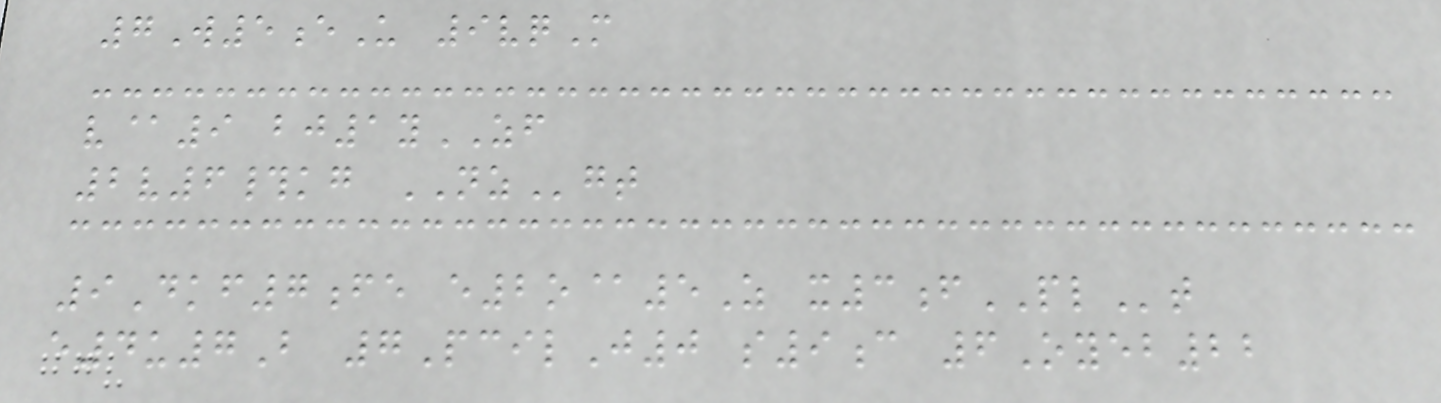7W5eU 9vqM
v@9 bj1yZF
2v6#kg NZgt
9Dkf7fe e2o@5Z x3fPLt
e4u7B 7PcilJ0 s9c 6Oyeb22
